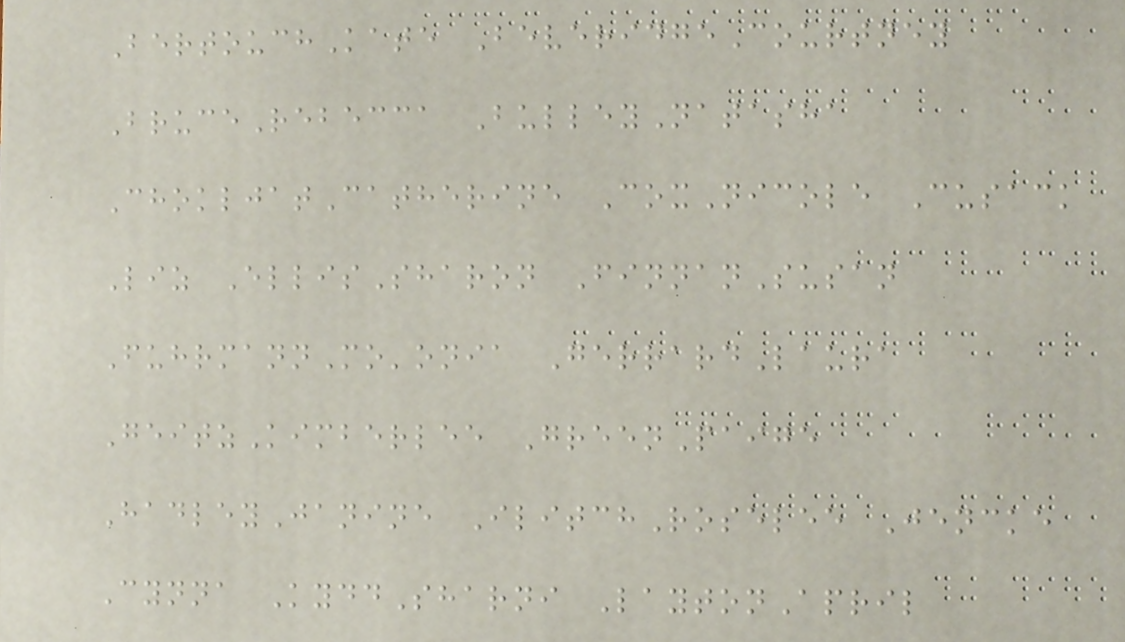BertouchKate BeveridgeCourtney
BruceRebecca BulleyNatasha
ChokljatCatherine CoxNicole Cusack
Liz EllisSharon FinnanSusan
FuhrmannMo'onia GerrardLaura
GeitzKimberlee GreenPaige
HadleyJanine IlitchRoselee Jencke
Cynna KyddSharni LaytonApril
